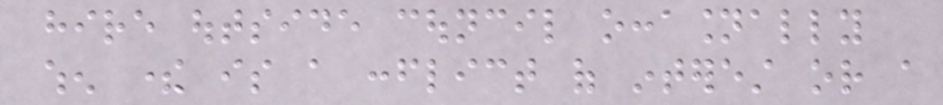hire outside council occasionally
when there is a conflict of interest or a
